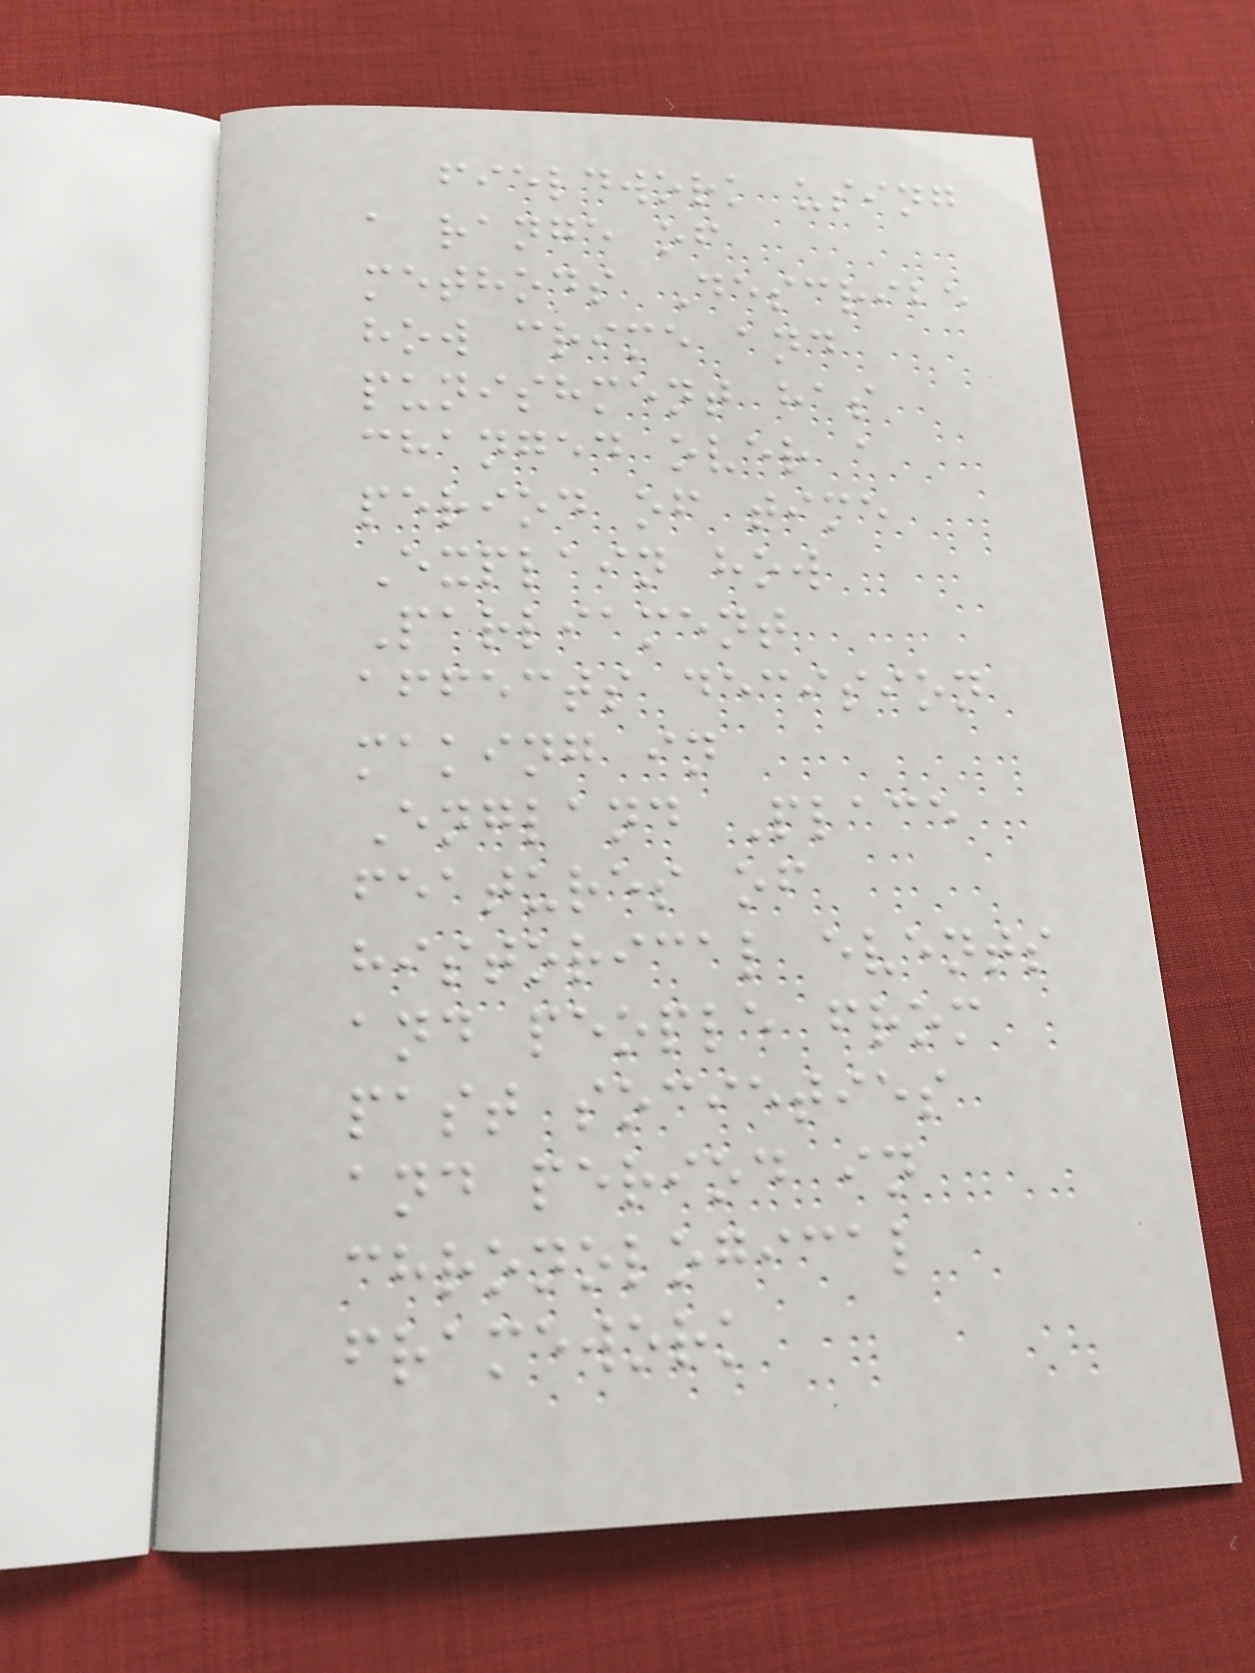fieldwork using
a range of
methods Describe
how crime and
punishment has
changed over a
period of time
Explain how
Parliament
affects decision
making in
England Place
features of
historical events
and people from
past societies
and period in
chronological
framework
